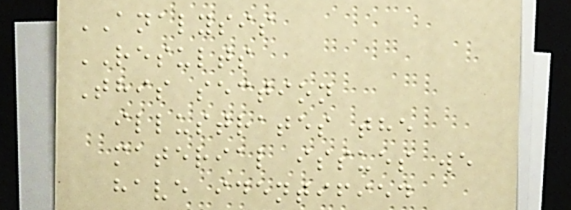ANALYSIS
RESULTS
This section
illustrates the
material issues we
have identified
